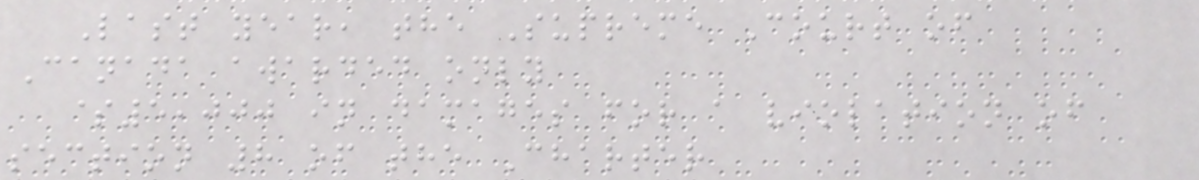Last year, the Supreme Court of
Canada awarded only
$5,000 in damages for a violation of
section 8 of the Charter
